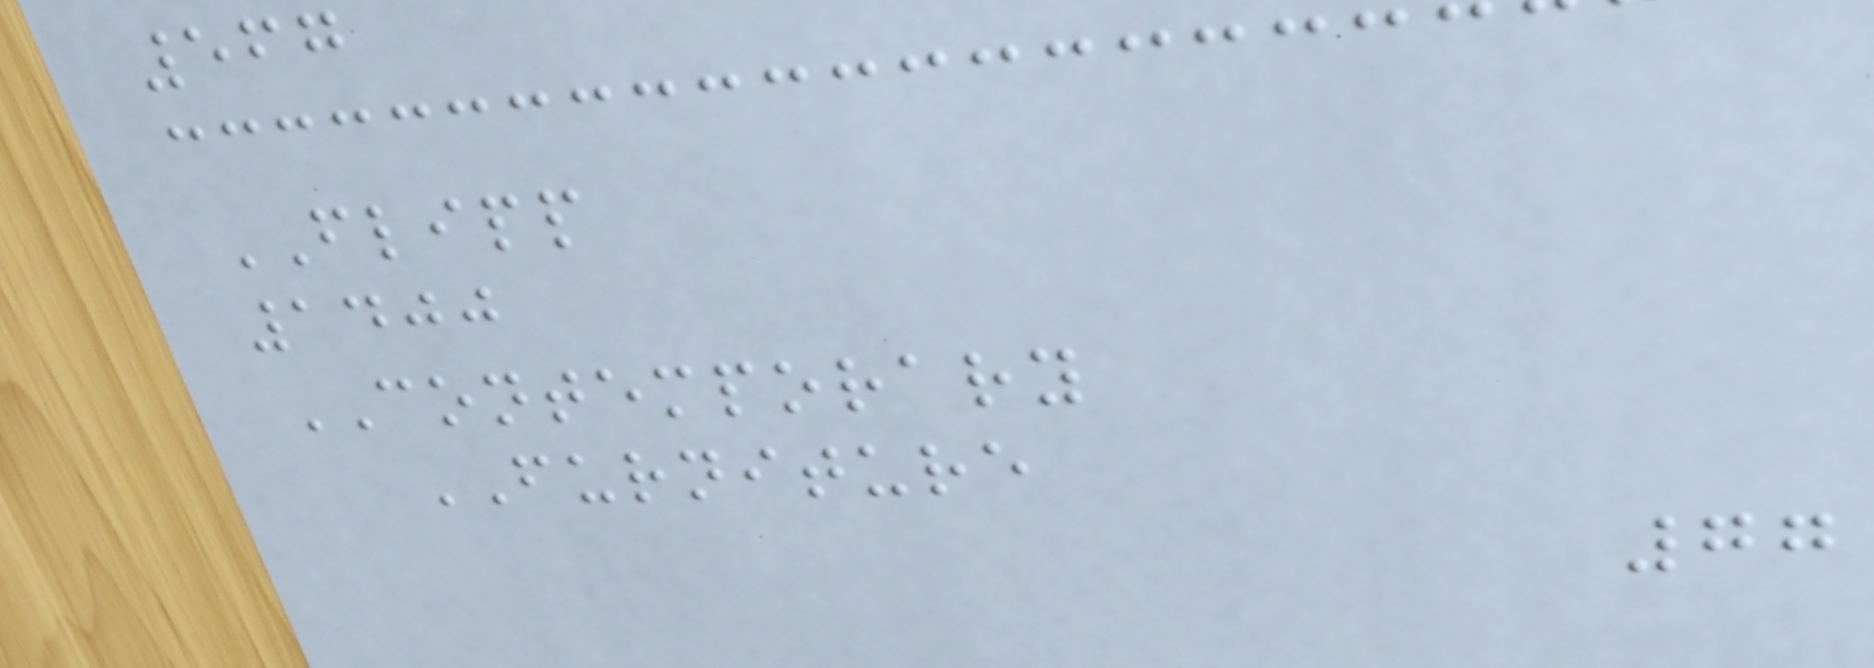567
FLIPP
1400
CONTEMPORARY
FURNITURE
77
